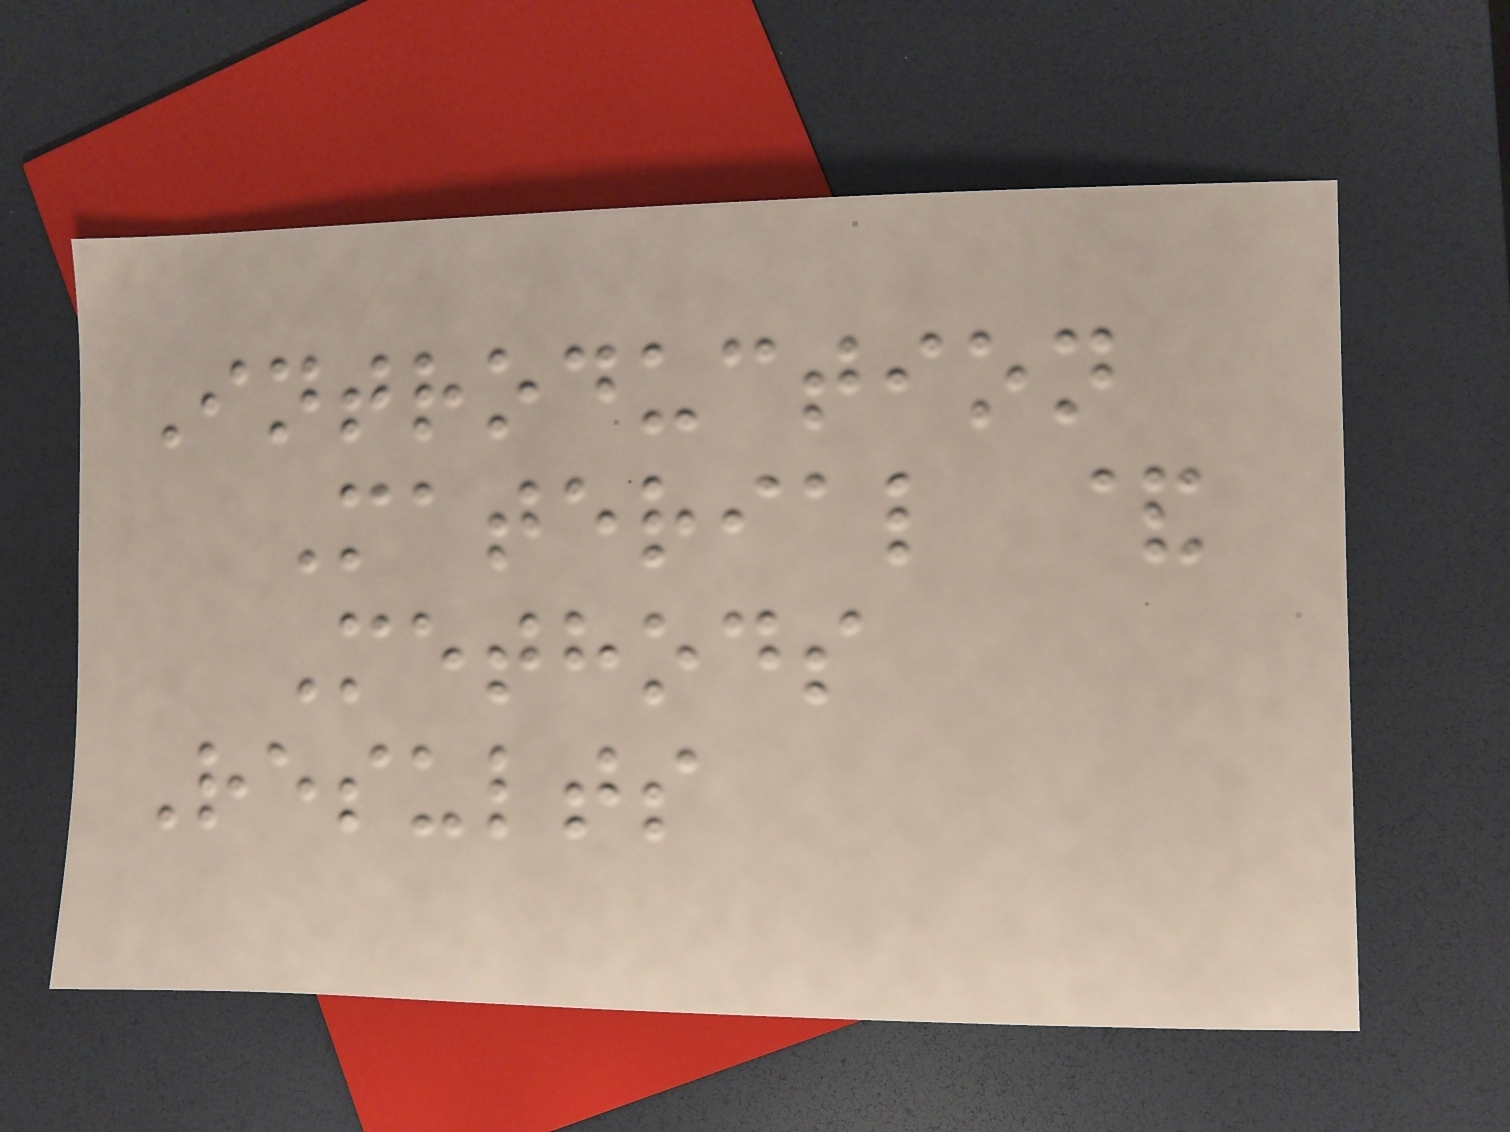Introduction
Material &
Methods
Results
